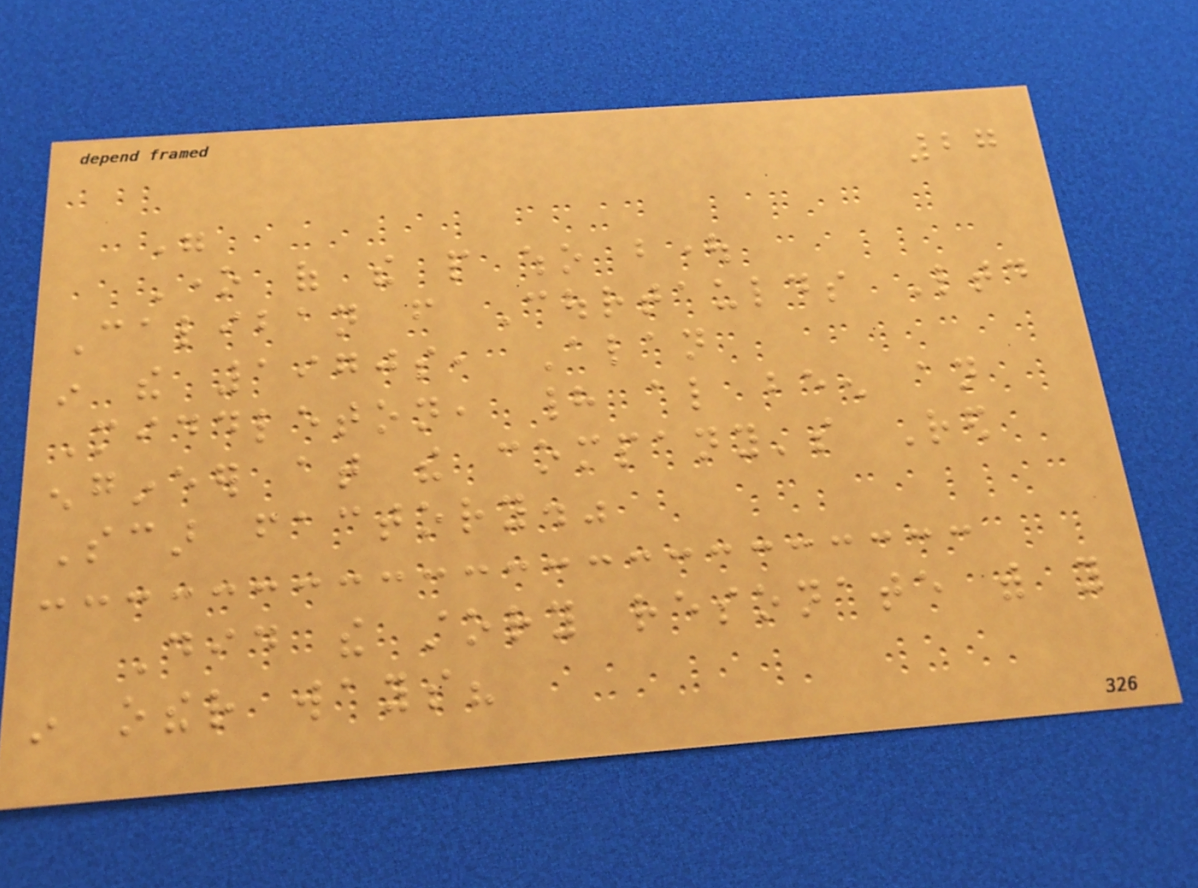27
"
One of the people who bought
Caliban from Courtaulds Ltd
in the 1970s, Alan
Middleton, had also been an
engineer at the company's Red
Scar factory."
Did the story resonate with you
in other ways?
